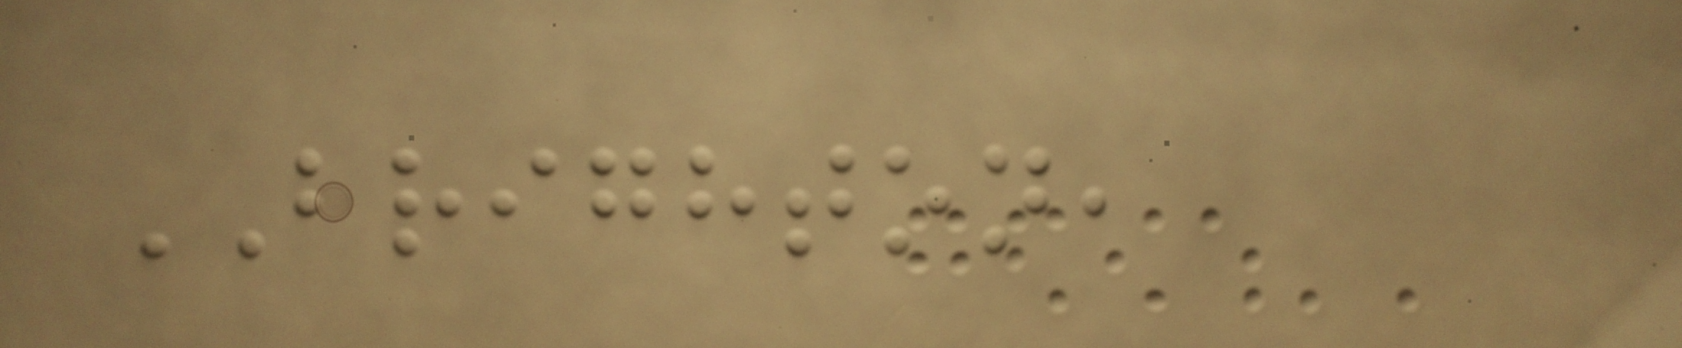BRIGHTON,
